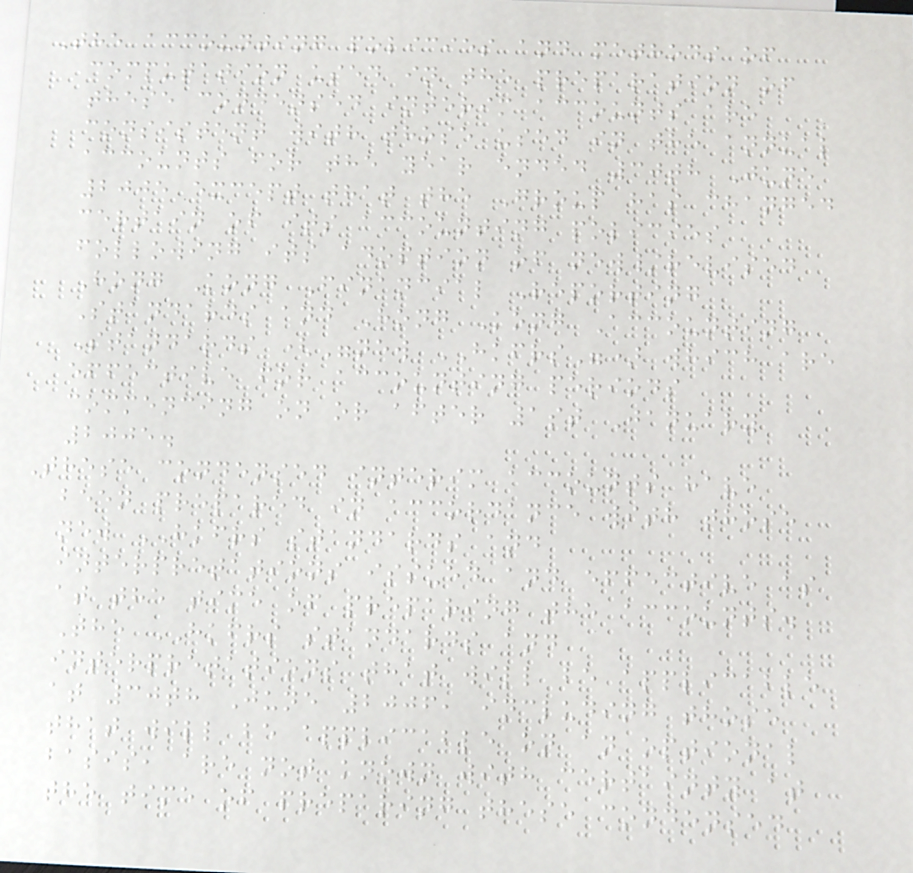The accounting policies and methods of
computation used in the preparation of
these condensed interim accounts are
consistent with those used in the annual
accounts for the year ended 30th June
2005 except that the Group has changed
certain of its accounting policies
following its adoption of new/revised
Hong Kong Financial Reporting
Standards and Hong Kong Accounting
Standards ("new HKFRS") which are
effective for accounting periods
commencing on or after 1st January
2005.
These condensed interim accounts have
been prepared in accordance with those
new HKFRS standards and
interpretations issued and effective as
at the time of preparing the accounts.
The HKFRS standards and
interpretations that will be applicable
at 30th June 2006, including those
that will be applicable on an optional
basis, are not known with certainty at
the time of preparing these condensed
